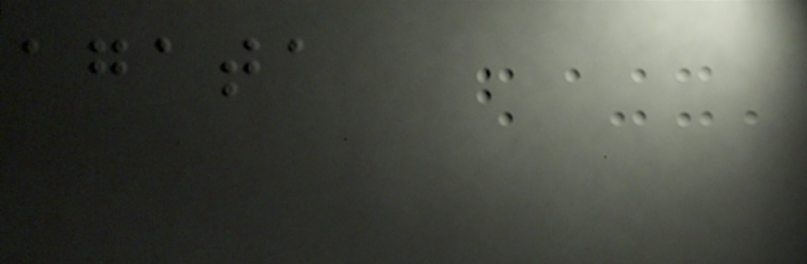agata
